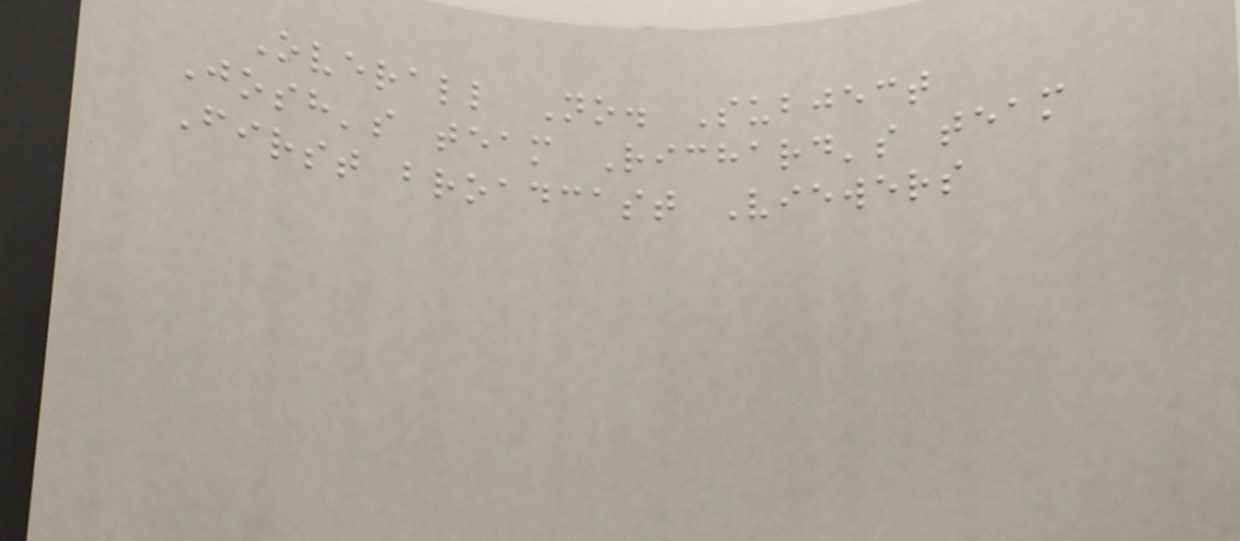Overall No. Subject
Josh's team Richard's team
First broadcast Viewers
